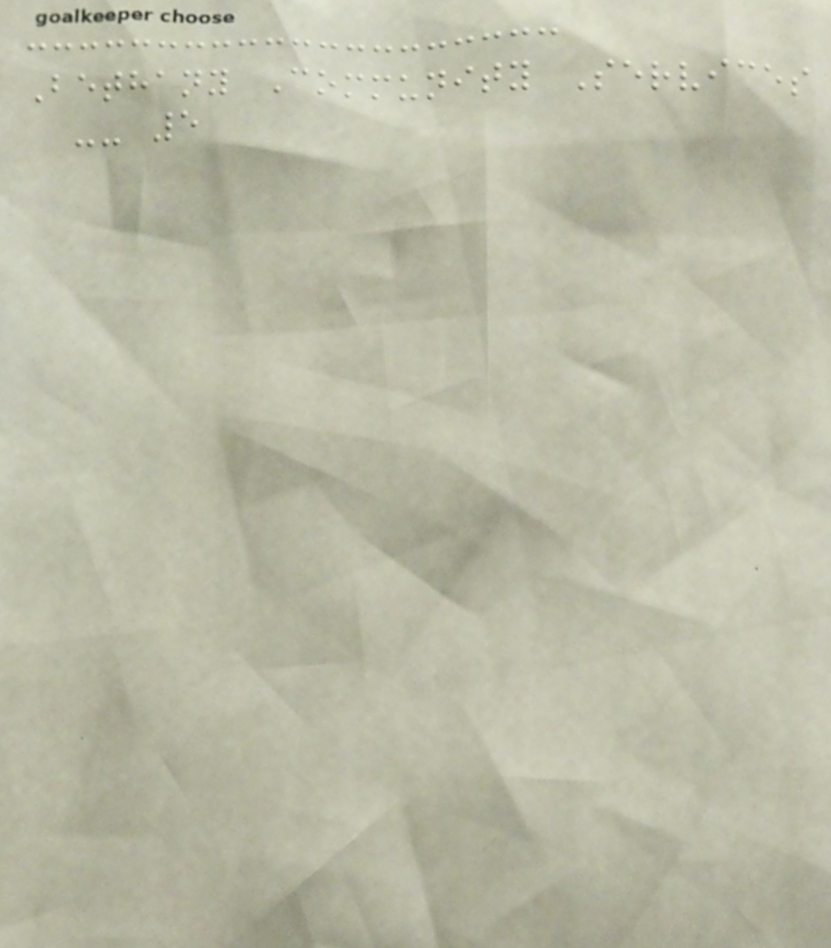Bethany Community Services
-- 5
